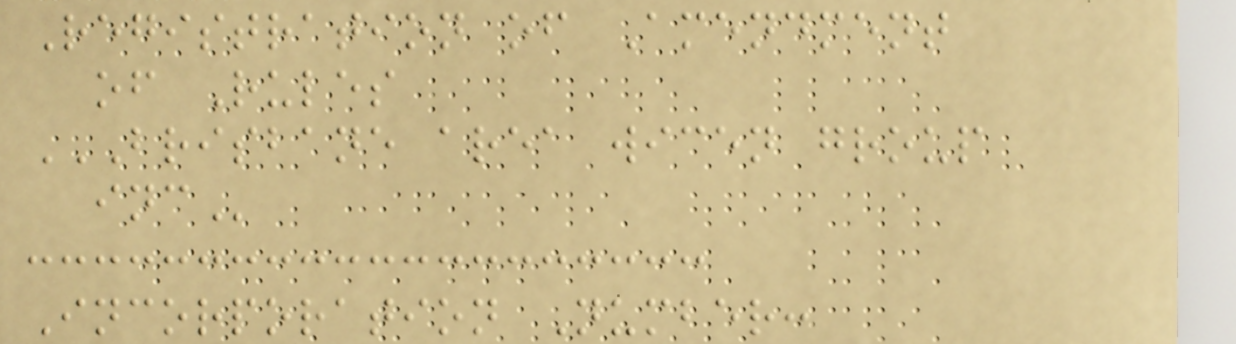Registration of Amendment
of Rules
BRISBANE AREA WICEN GROUP
INC
Incorporation Number:
